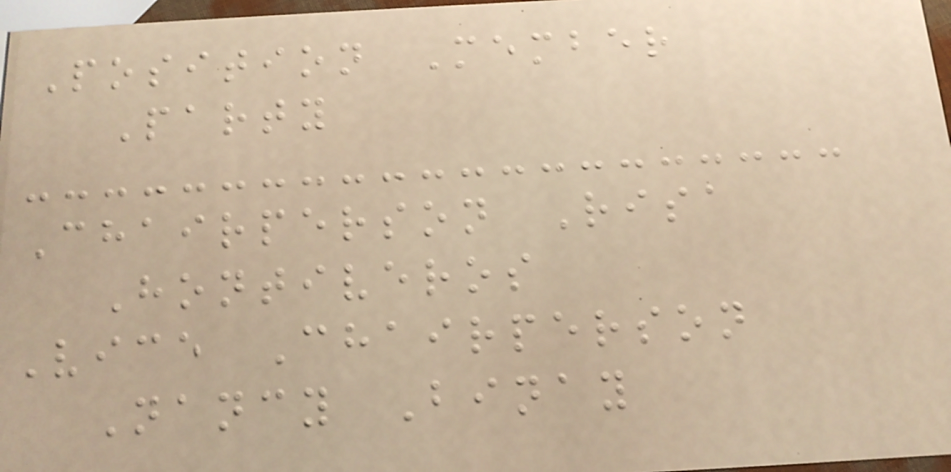Position Member
Party
Chairperson Risa
Hontiveros
Vice Chairperson
Nancy Binay
